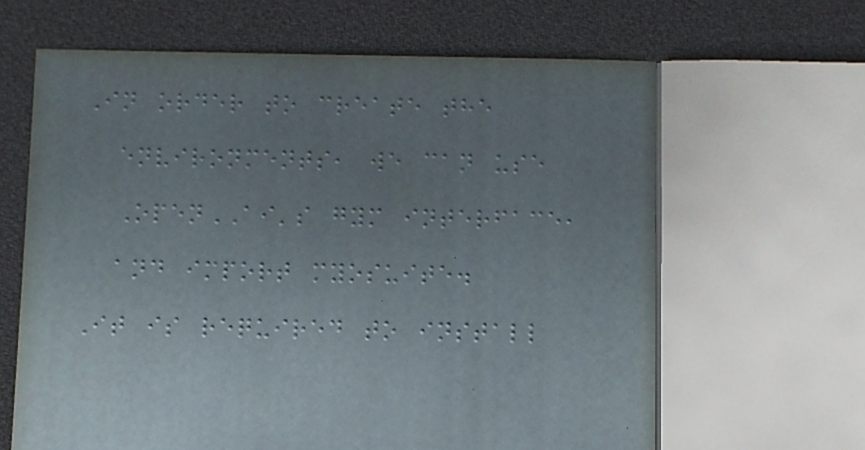In order to create the
environments, we can use
OpenAI's gym interface,
and import myosuite.
It is required to install
